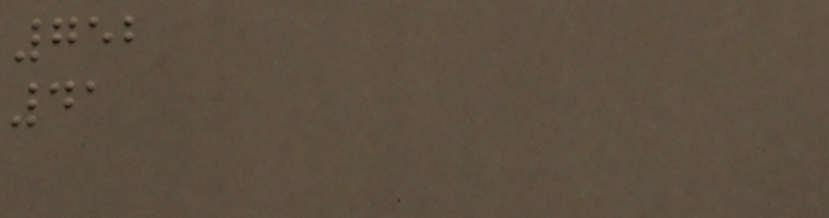752
41
